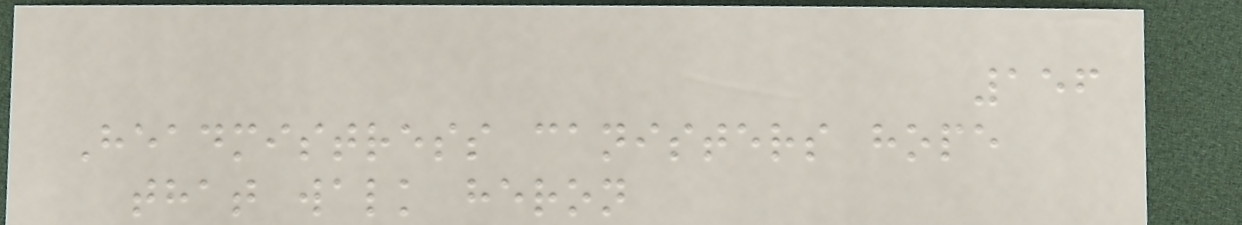156
Headmistress canisters hope
that walk heron
